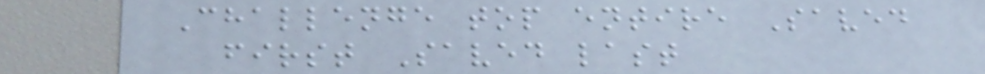Challenge top entire Saved
first Saved last
